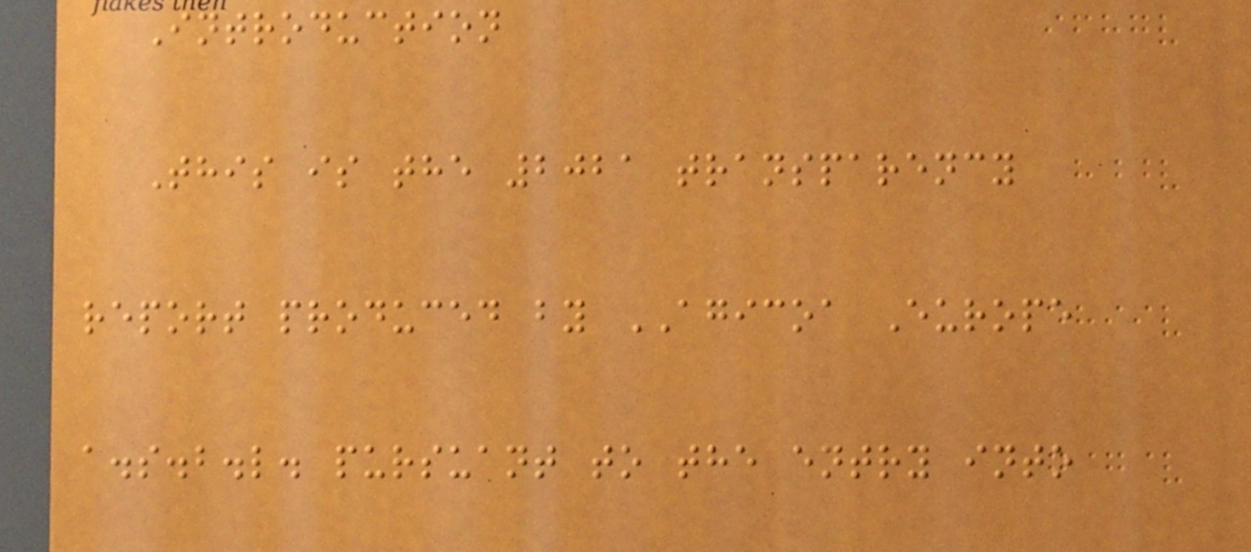Introduction
This is the 2021 transparency
report produced by AGICOA Europe
a.s.b.l. pursuant to the entry into
